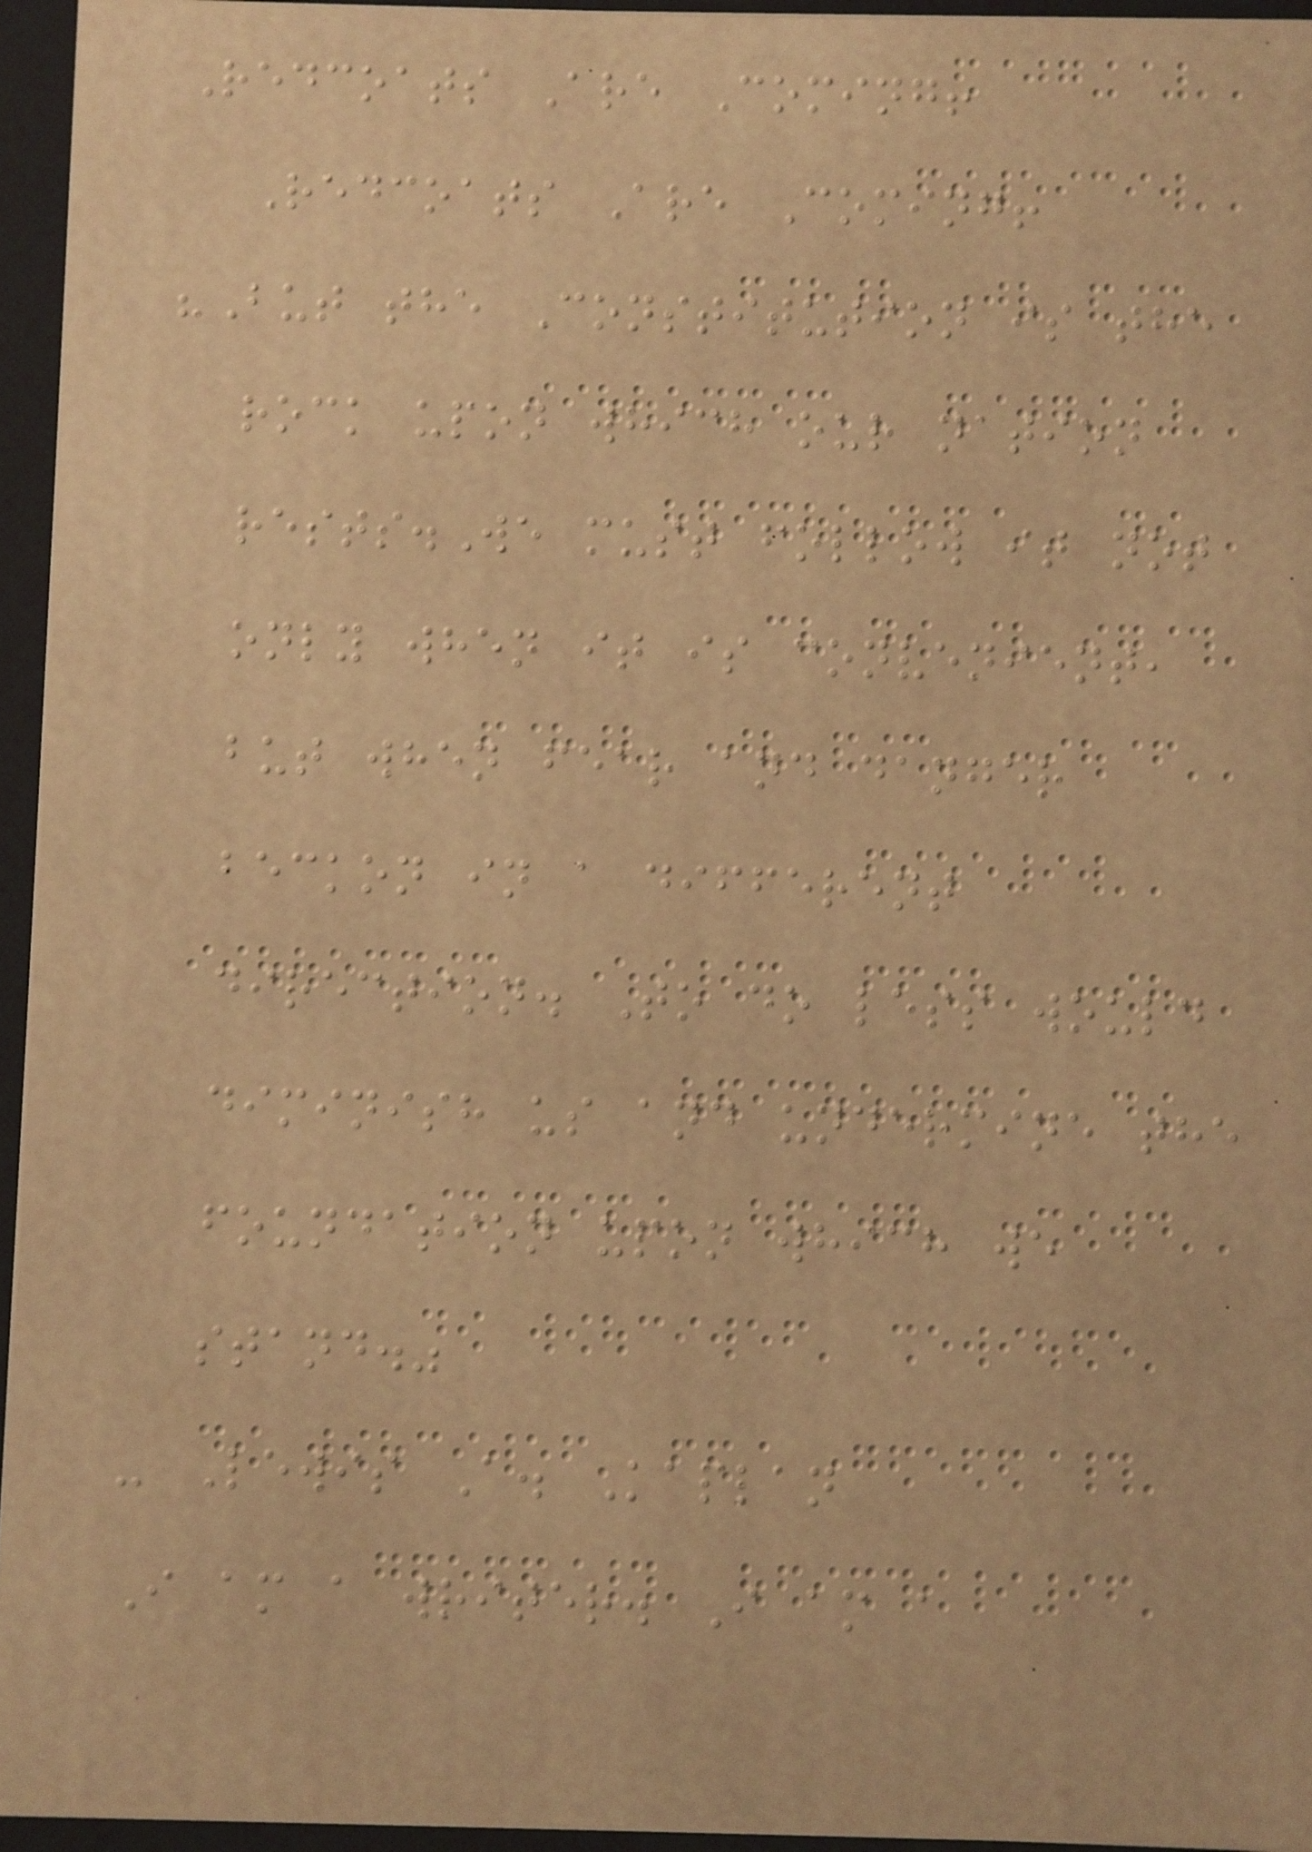Redcoats Are Coming!
Redcoats Are Coming!
"But the Constitution is the
rock upon which our nation
rests.We must follow it not
only when it is convenient,
but when fear and danger
beckon in a different
direction. To do less would
diminish us and undermine the
foundation upon which we
stand."
- Lewis A. Kaplan
I am a writer. I am a
